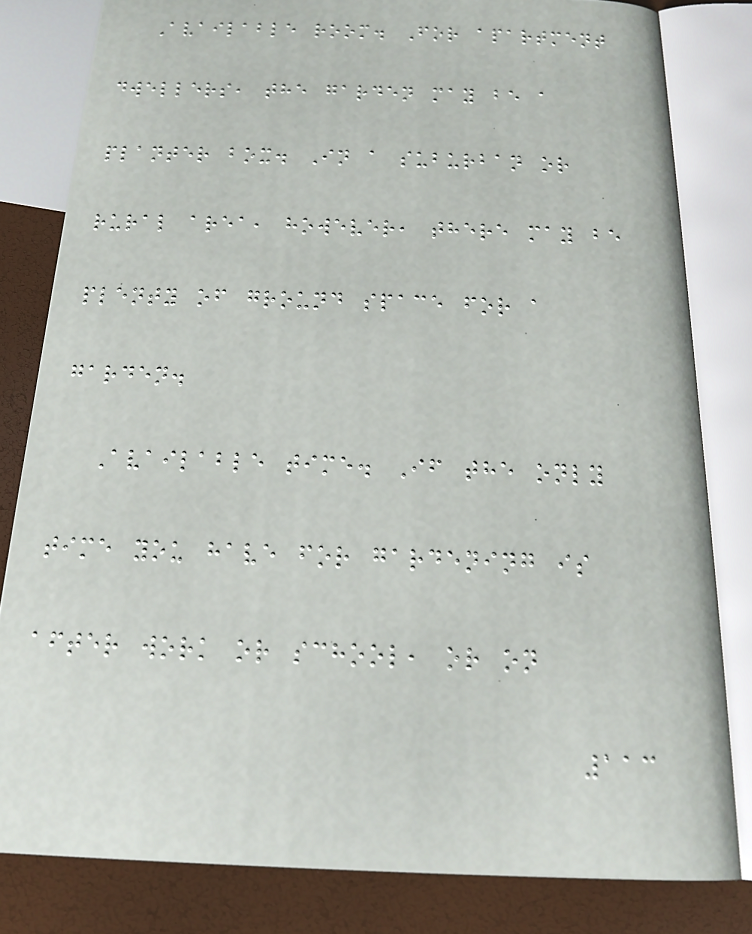Available room. For apartment
dwellers, the garden may be a
planter box. In a suburban or
rural area, however, there may be
plenty of ground space for a
garden.
Available time. If the only
time you have for gardening is
after work or school, or on
113
